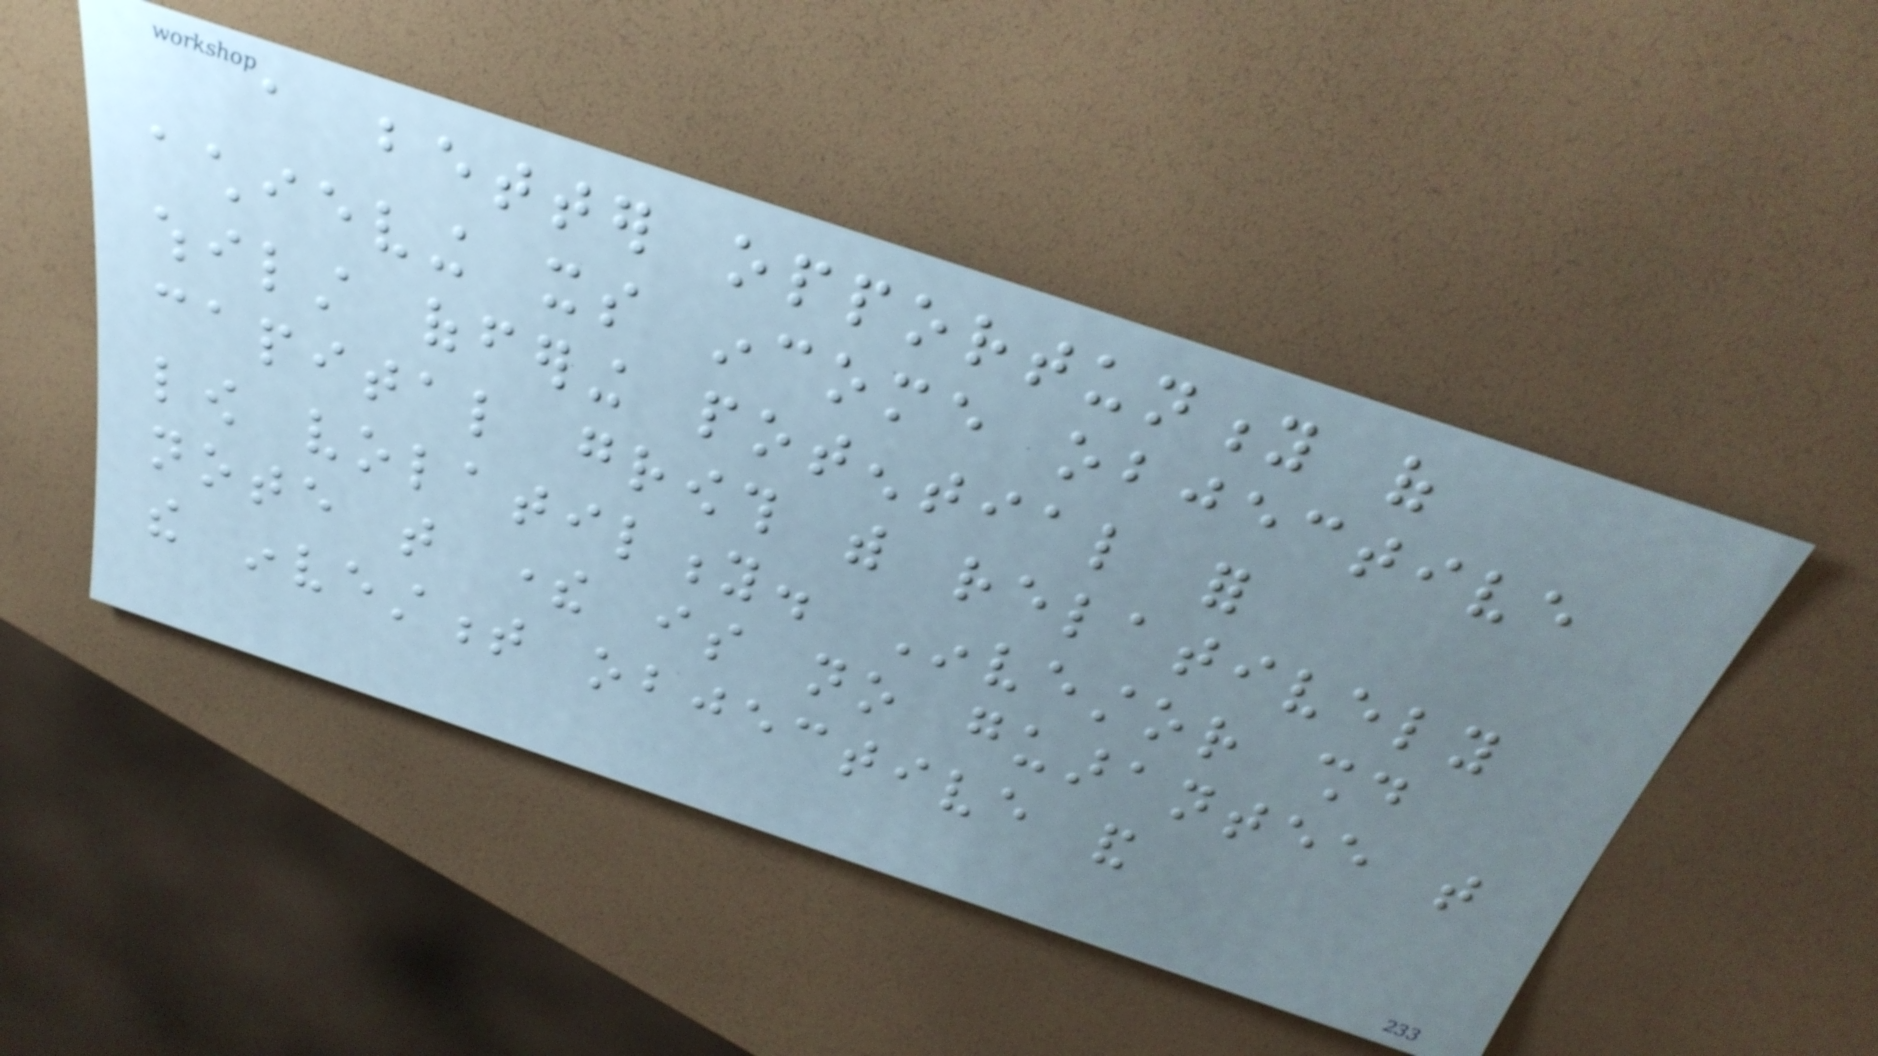a better opportunity of
achieving its income objective
whilst offering potential for
capital growth with relatively
low volatility. Investor should
note that there is no guarantee that
the investment objective and
